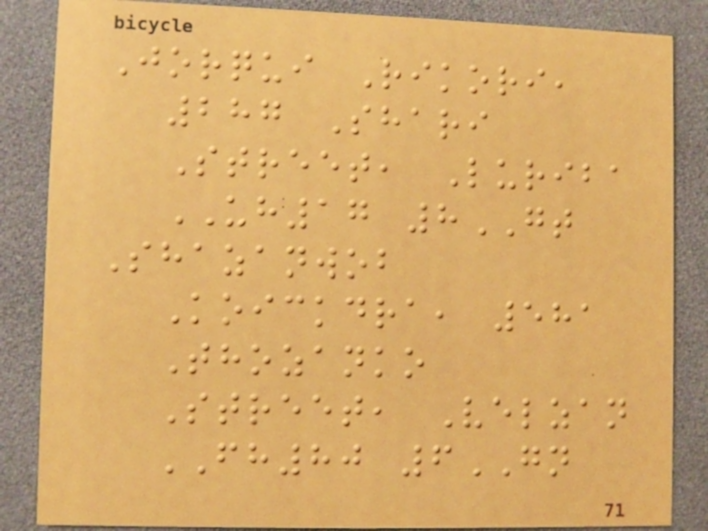Jorqui Rikori,
287 Shari
Street, Luriba
UH17 8GT
Shazanwob
Koickdra, 581
Thozanko
Street, Velzan
FH80 6GN
